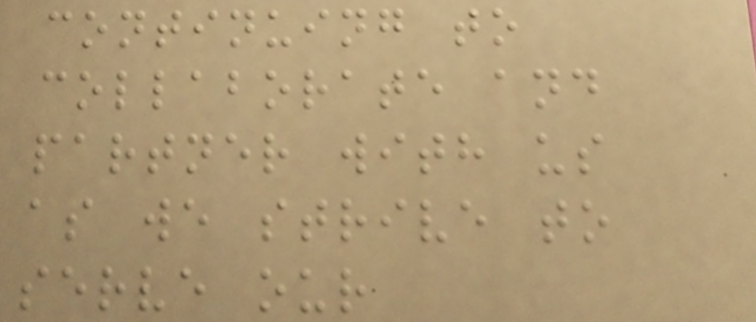continuing to
collaborate and
partner with us
as we strive to
serve our
